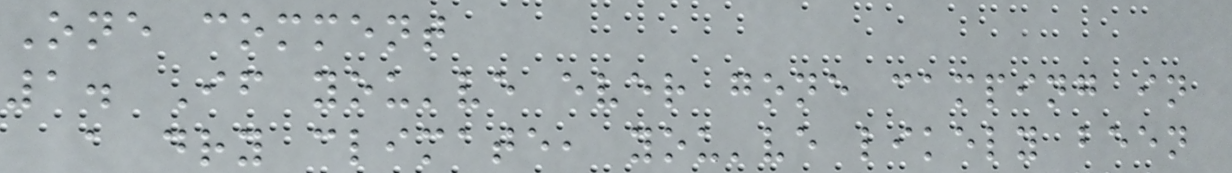One comment
1. If you've ever gone camping in
a dry climate, you've likely been
